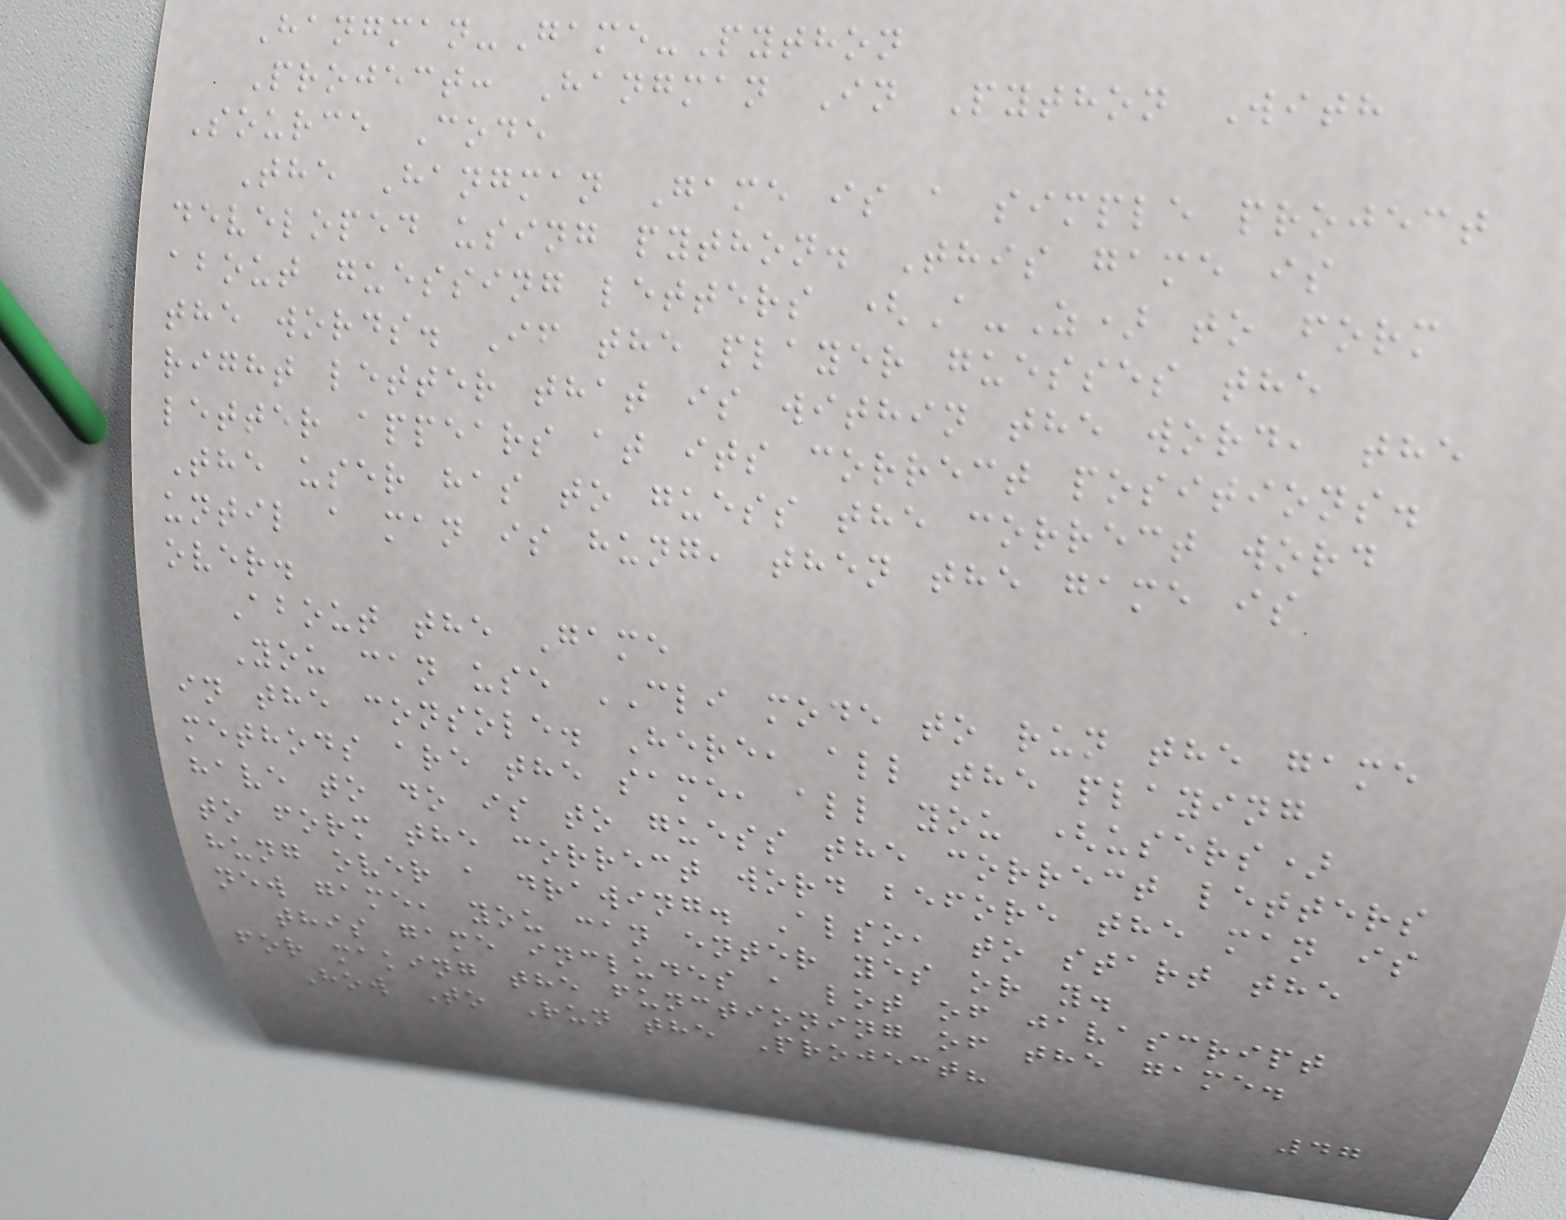Hangman-Game-Python
Project: Hangman In Python With
Source Code
The Hangman Game is a simple project
developed using python. This game is
about guessing letters (A-Z) to form
the words. If the player guesses the
right letter that is within the word, the
letter appears at its correct positions.
The user has to guess the correct word
until a man is hung, then the game is
over.
About the Game
You can use CLI mode to run the game
in the console. Here, all the playing
methods are the same, all you (users)
have to do is to guess the correct letters
to form the correct word before the man is
hung over a drawing. Also, to start the
new game, you can enter yes or y.
this game includes a lot of javascript
for making the functioning of the game.
How To Run the Project?
47
